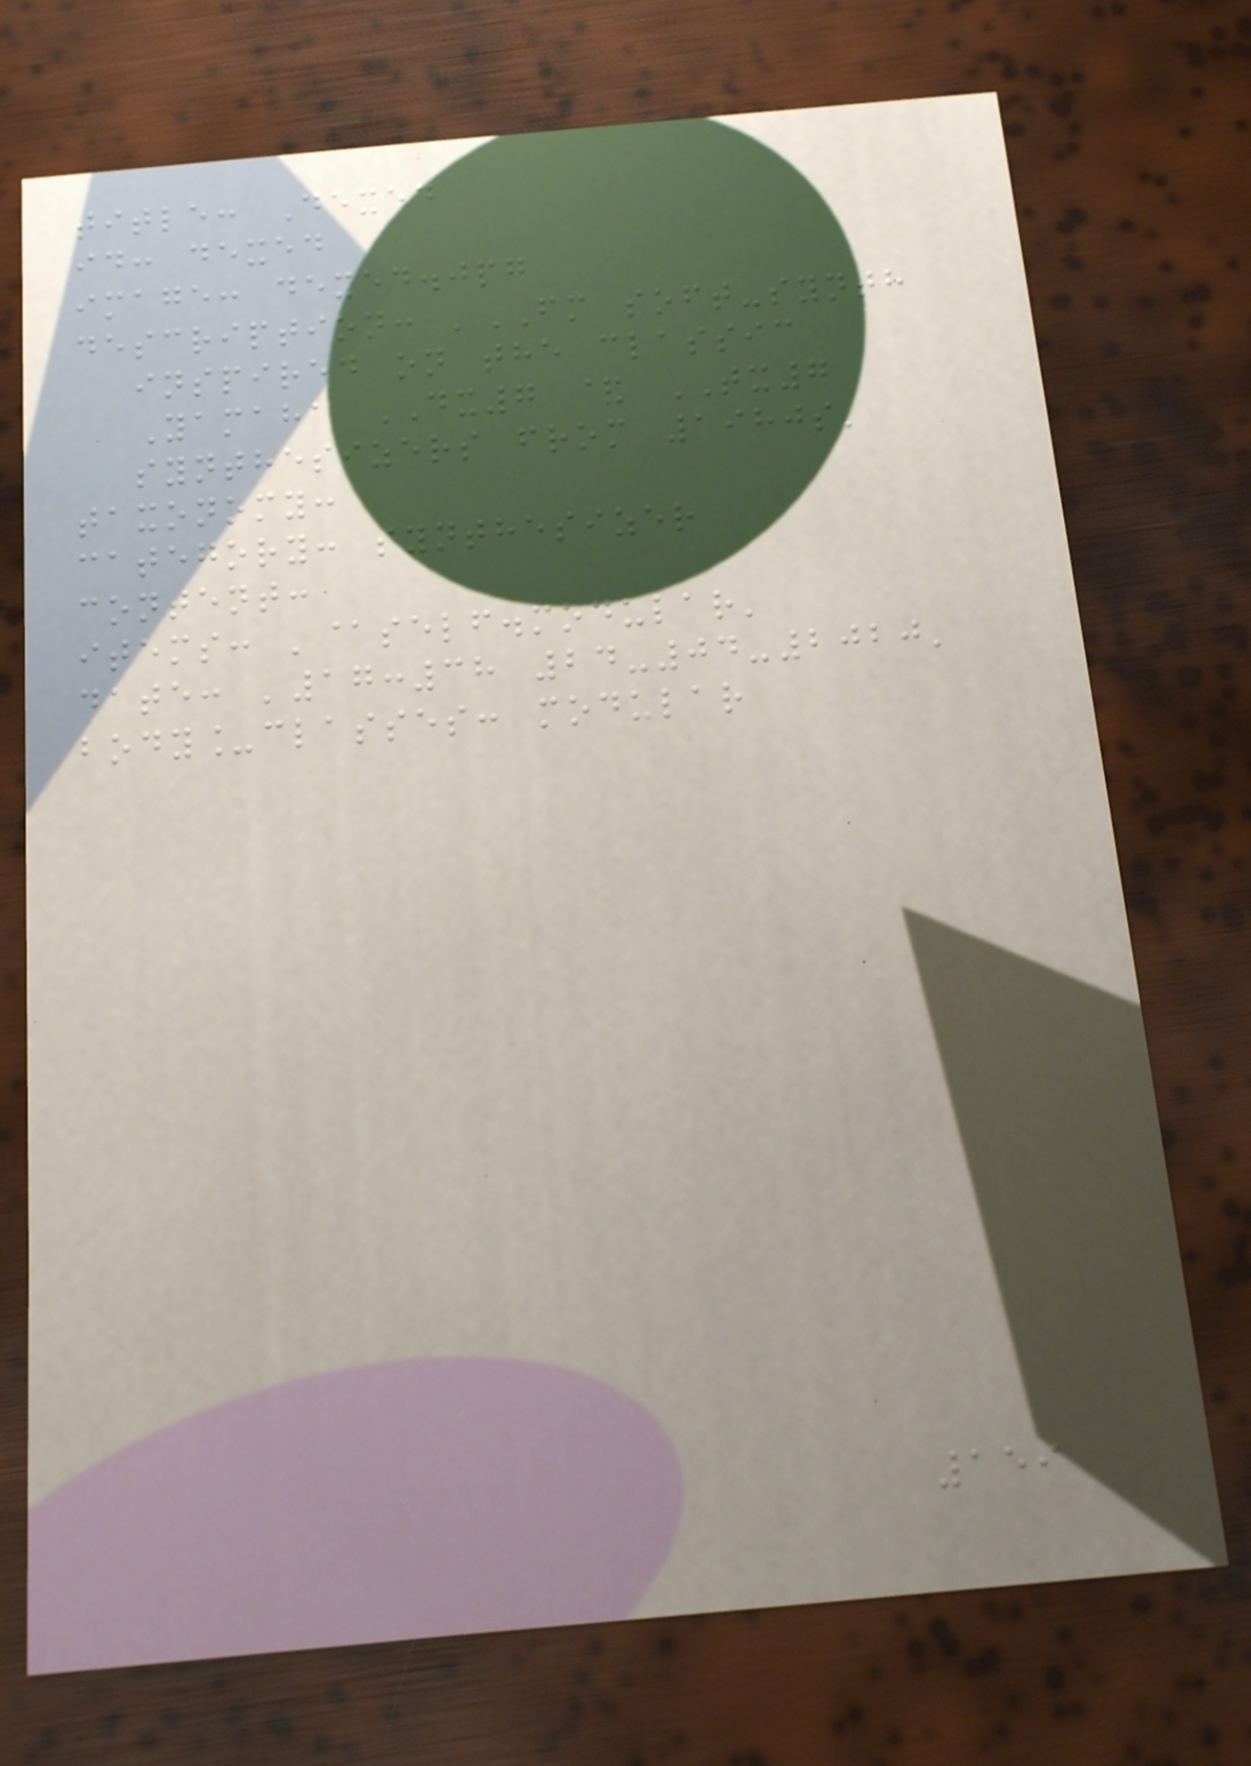title: Dexed
id: dexed
image: dexed.jpg
description: 'FM soft-synth
inspired on the classic
Yamaha DX7 & TX7
synthesizers from 1980s'
taxonomy:
category: synthesizer
content:
items: '@self.modular'
date: '17:38 24-04-2020'
body_classes: modular
159
